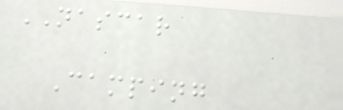NASCAR
Camping
